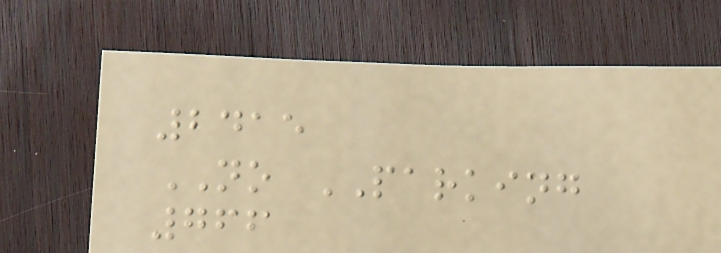2415
NO PARKING
766
